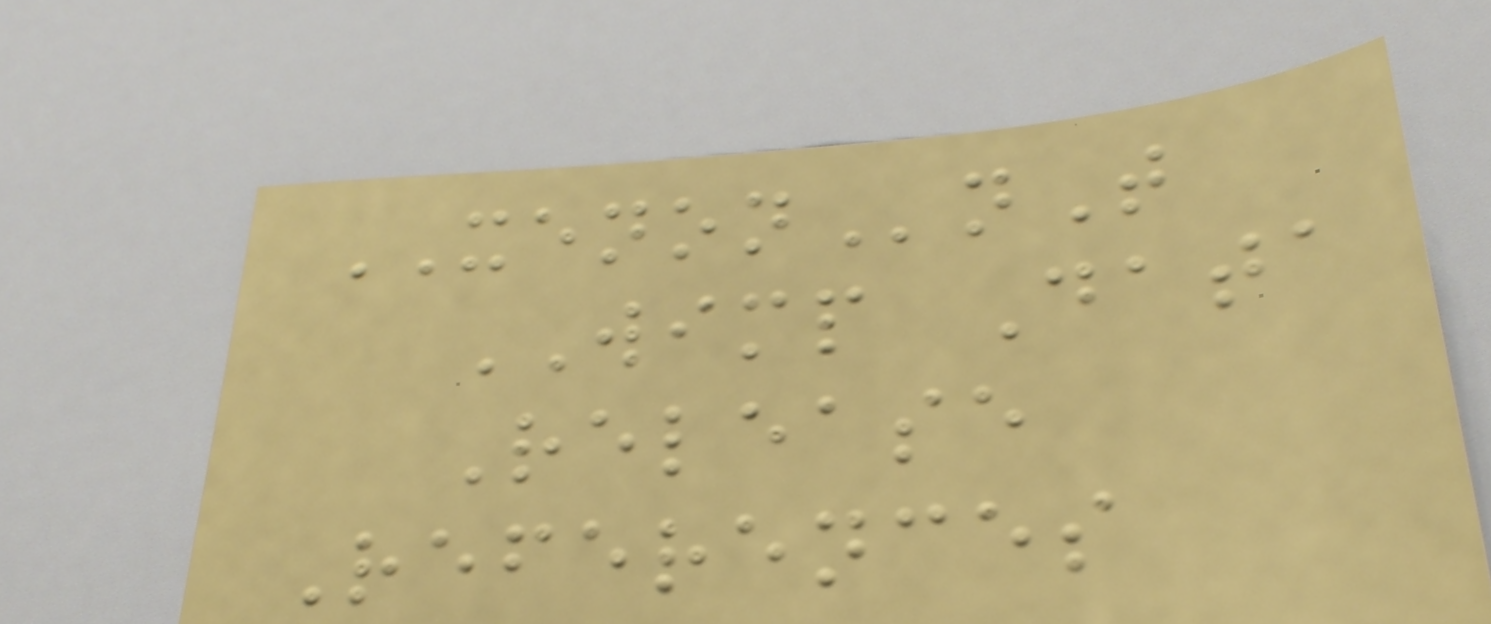XENONnT
WIMP Data
Release
References
